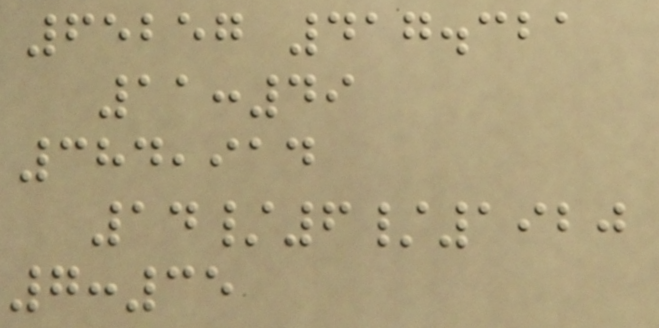65257 417.321
11:49
384,914
14/6/1920
7:35
